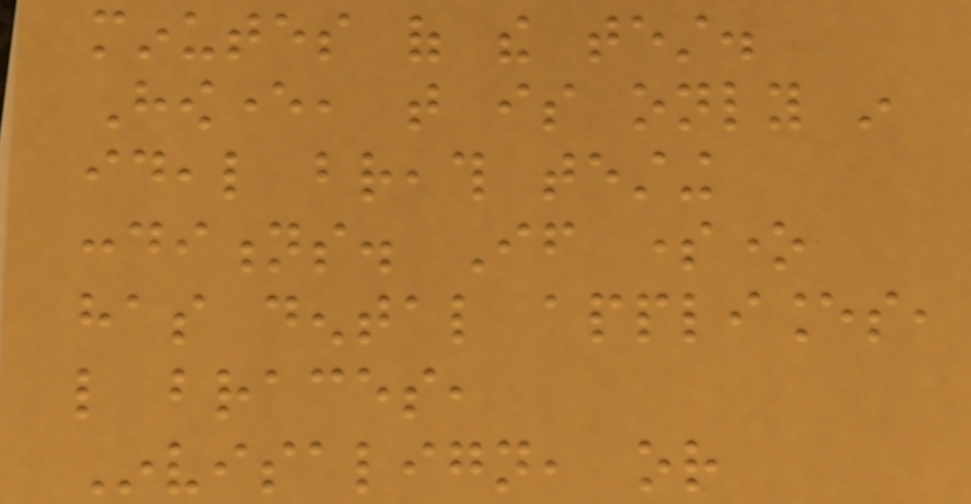minutes of the test.
However, that is only in
ideal breath testing
conditions. If someone
has dental appliances,
like braces,
Invisalign, or
